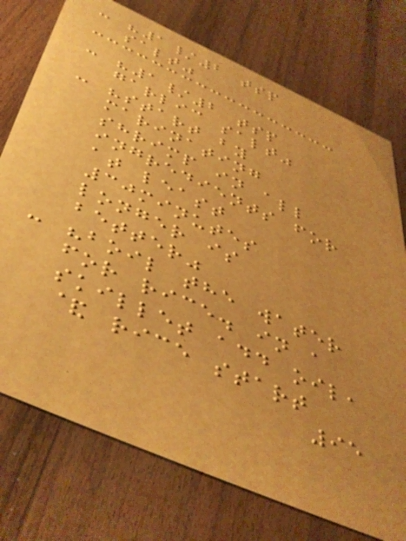- "1/2 tsp
salt"
- "1/2 tsp
garlic salt"
- "start by
marinating
shrimp in all
ingredients for
at least
30minutes
longer is
better"
- "boil the water
for rice. in a
skillet add oil,
& rice start
95
